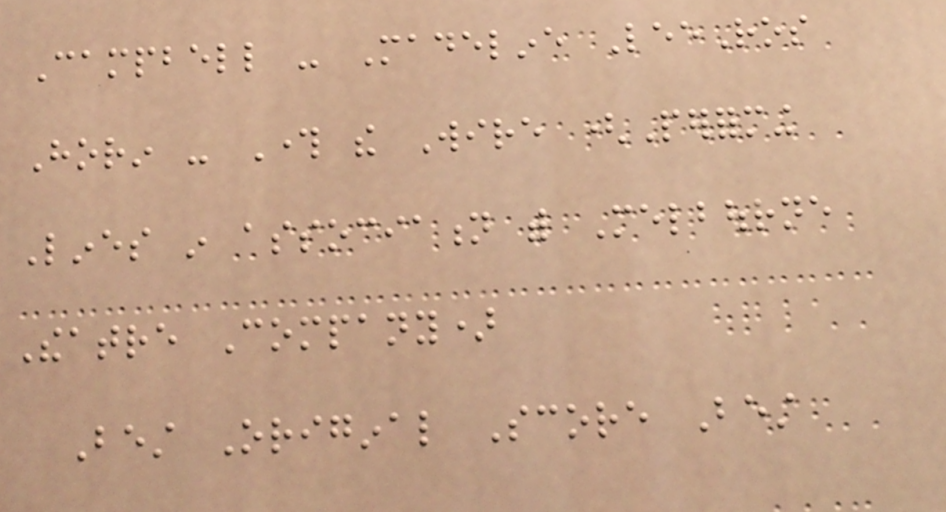Campbell - Madeline LeeRos
Horin - Through the Wire (Performing
Lines in association with Melbourne
Theatre Company)
Best Original Score Best
